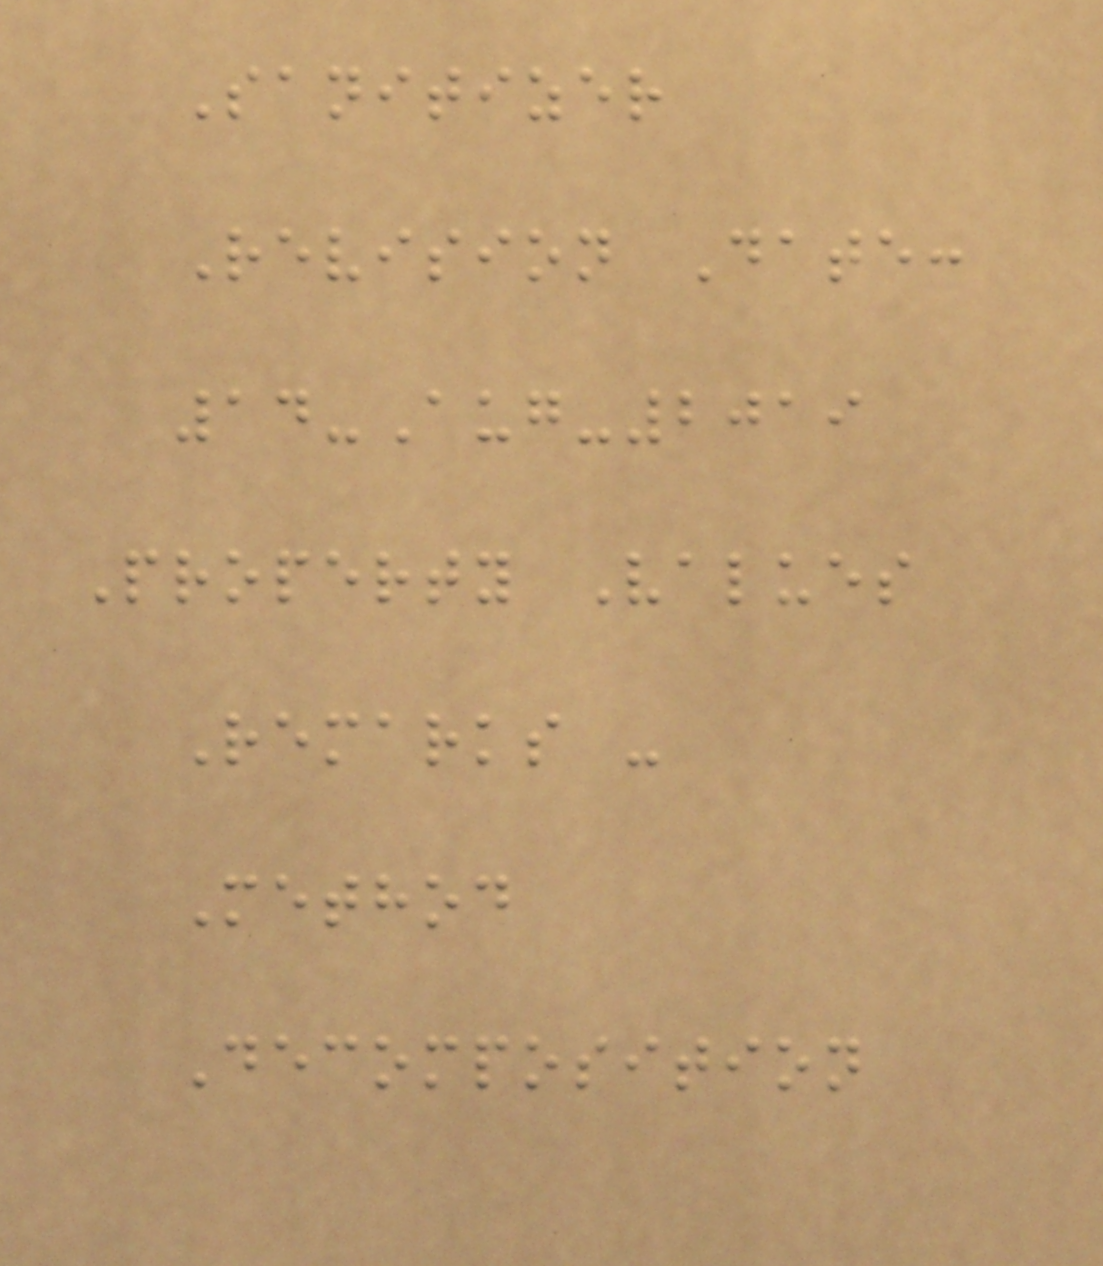Sanitizer
Revision Date:
14-Aug-2019
Property Values
Remarks -
Method
Decomposition
